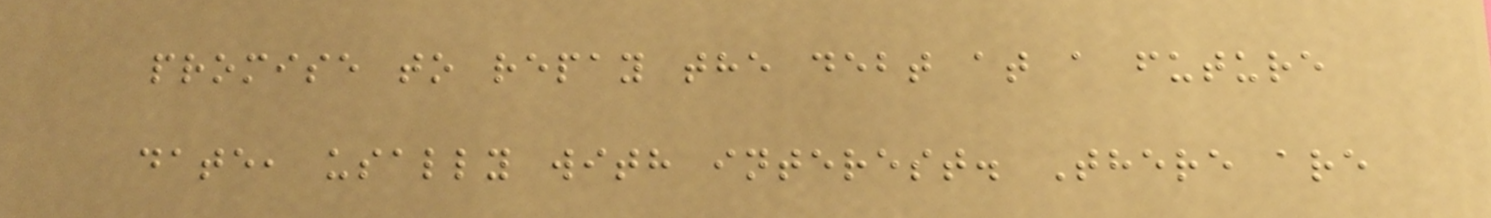promise to repay the debt at a future
date, usally with interest. There are
